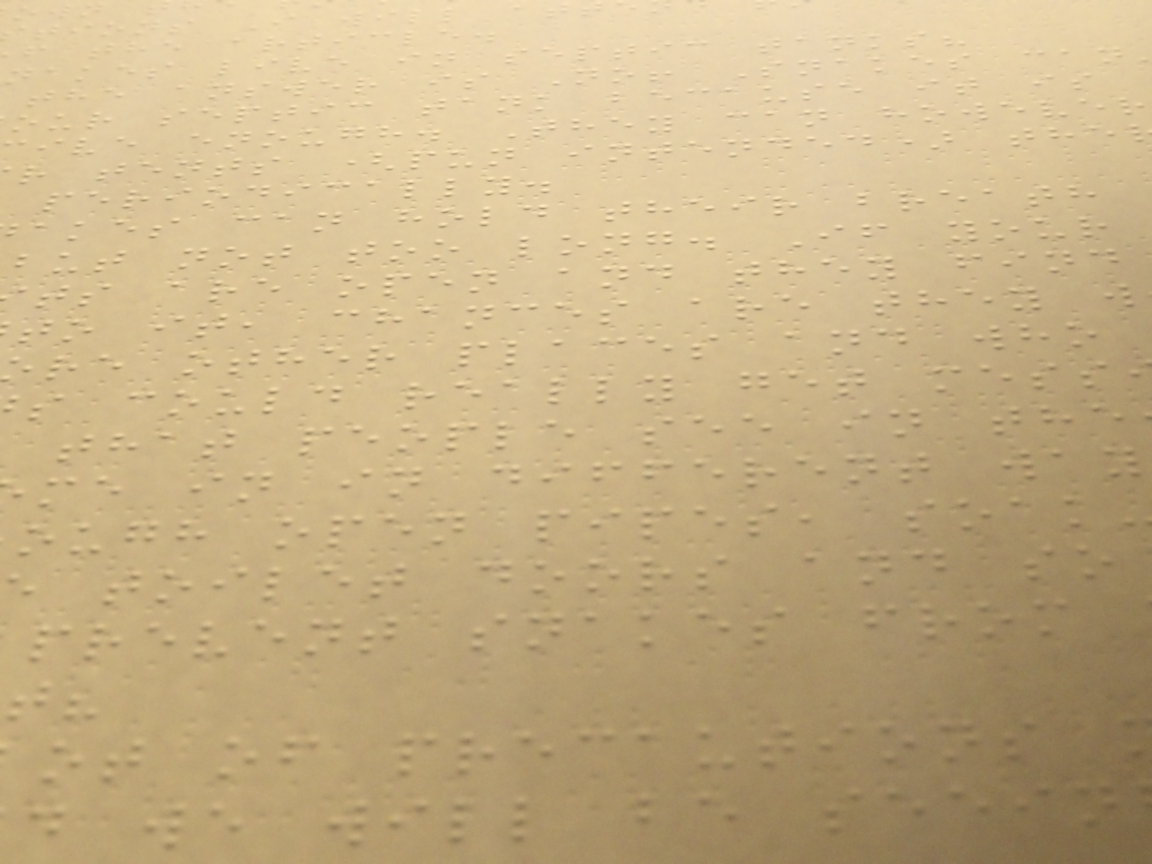tions I will a
f the article.
nakes live in septic tanks?
the answer is No! Snakes can
our septic tank because it is
ive enough. They can however
r tents (pun intended) the
periodically.
akes can hold their breath
but not too long. If your
ts are open and they find
to it, chances are they w
re other places and who
s could really get mess
that people see in the
me in in different way
ough open pipes, soak
toilet doors and so
prevent snakes from
ot of precautions
d we will be seein
